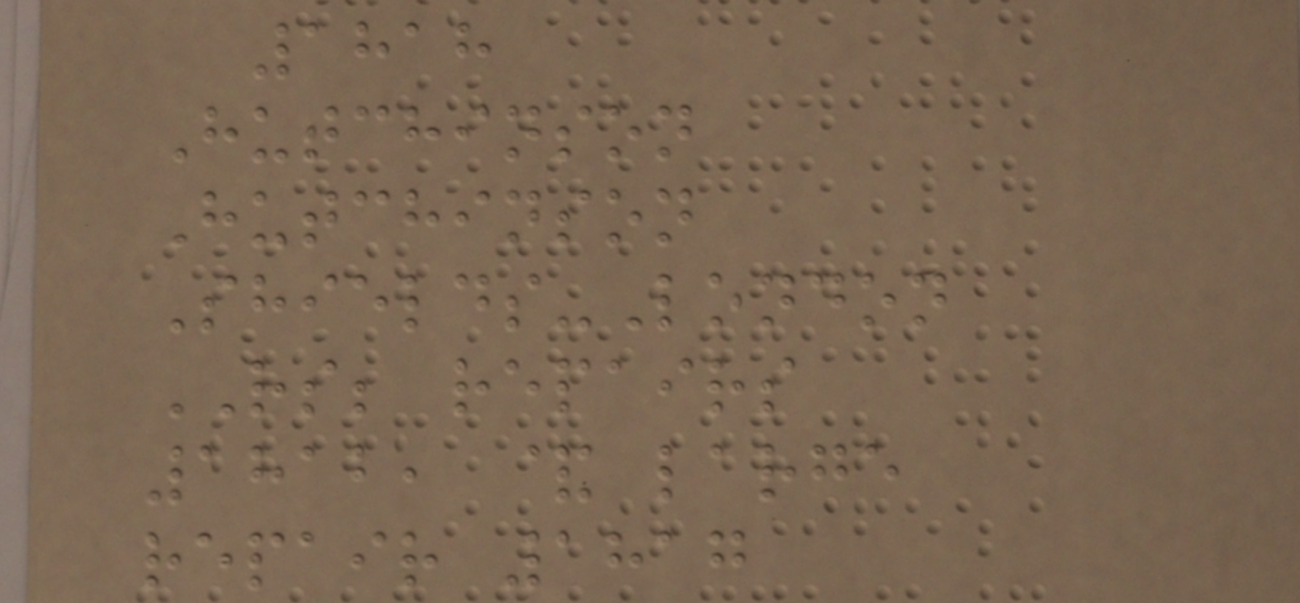1818
Hutchinson
Hutchinson
Shields-London
RS; repairs
1812, & large
repair 1817
